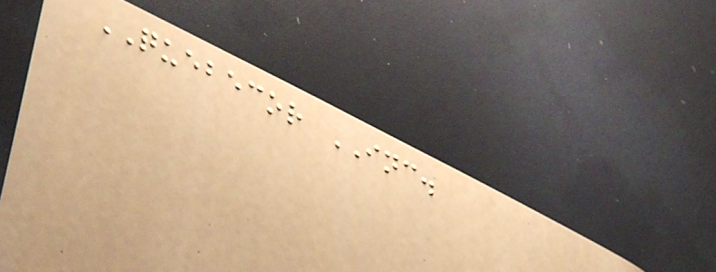QUEBECOR INC.
